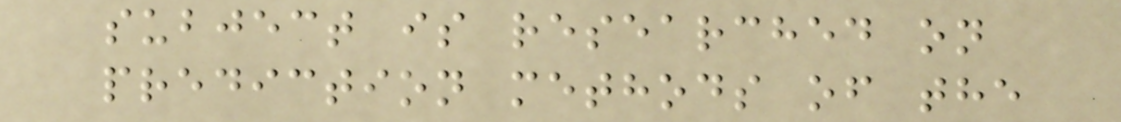subject is researched on
prediction methods of the
